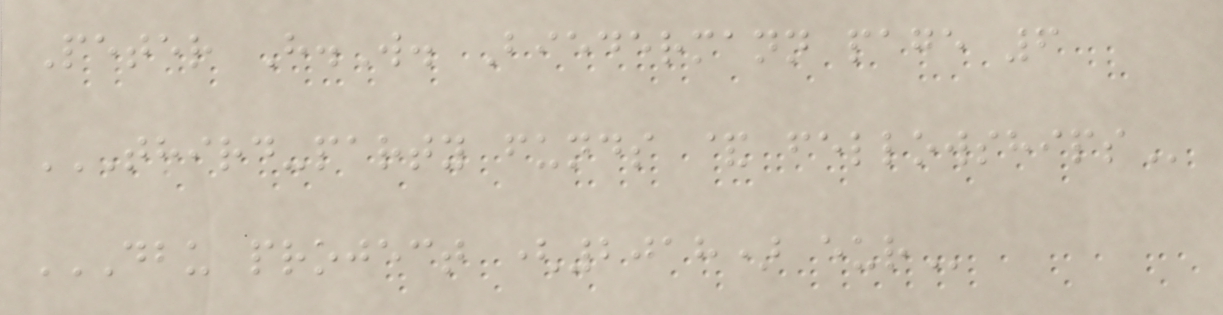Peter H.W. Biedermann page 6
THIRD-PARTY FUNDS & FELLOWSHIPS
DBU PROJECT (2018) EUR
